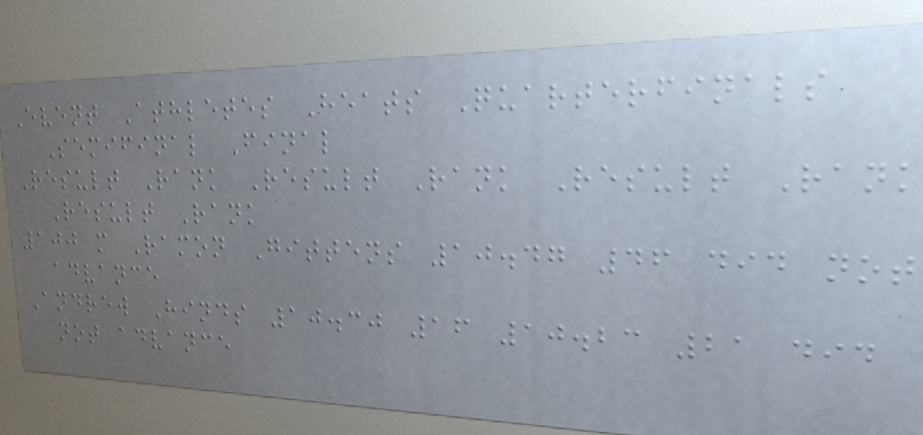Event Athletes Heats Quarterfinals
Semifinal Final
Result Rank Result Rank Result Rank
Result Rank
100 m Ramon Gittens 10.47 46 did not
advance
Andrew Hinds 10.30 16 10.23 21 did
not advance
